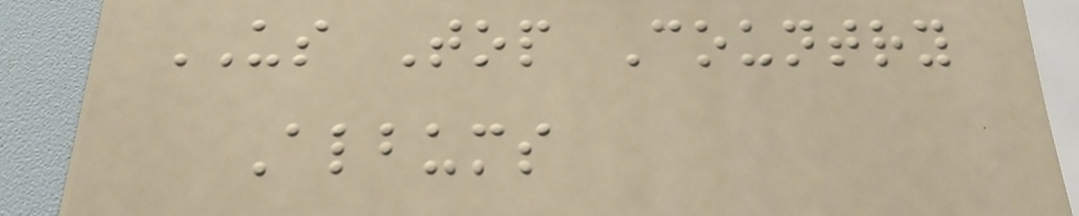US Top Country
Albums
